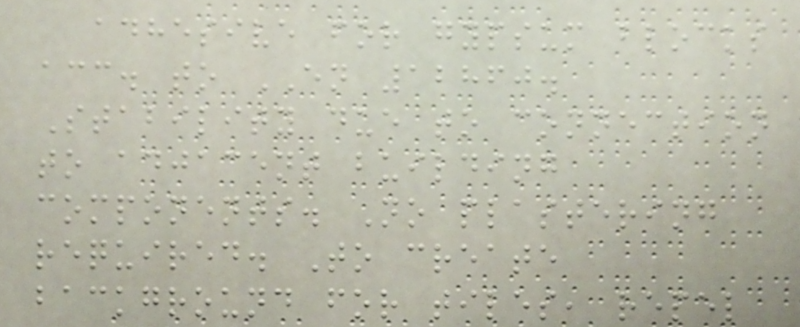adhesive for gypsum blocks
acc. to EN 12860.
Stability due to connection
to adjacent building
components. No plastering
required. To create
background for tiles, repel
